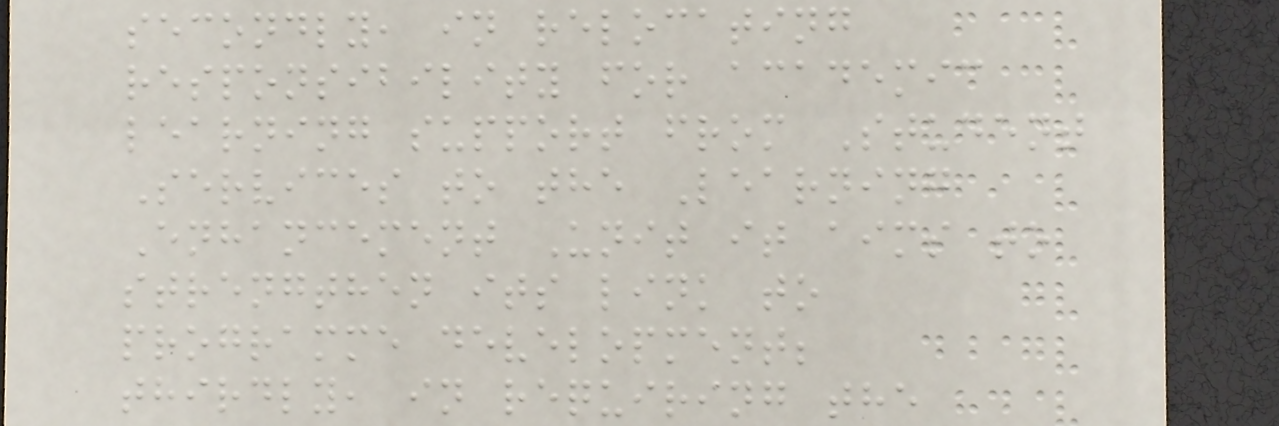secondly, in relocating
responsibility for academic
learning support from Student
Services to the Learning
Enhancement Unit it aims to
strengthen its link to
programme development;
thirdly, in requiring the
